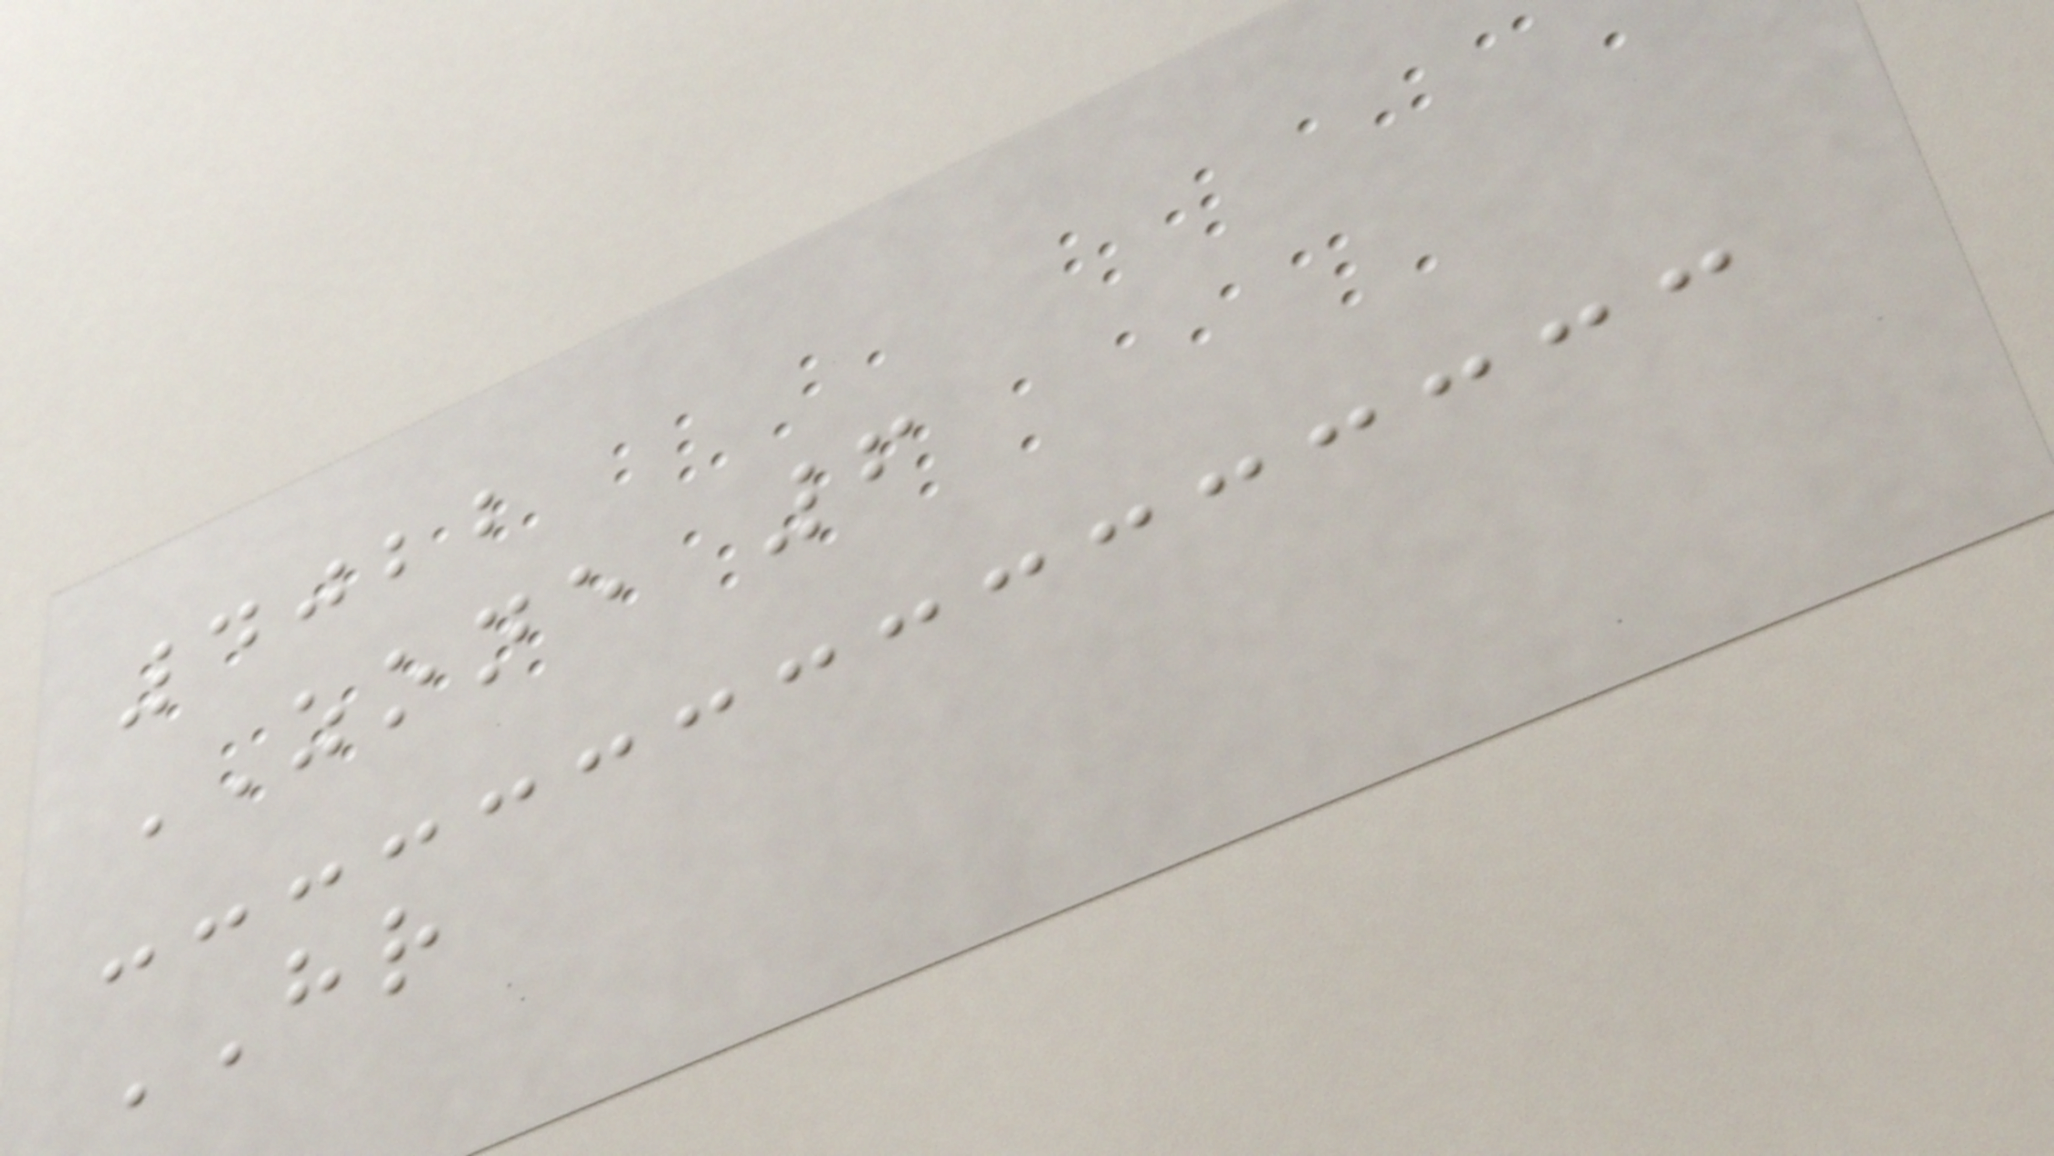4022
ZONE 6
HR
